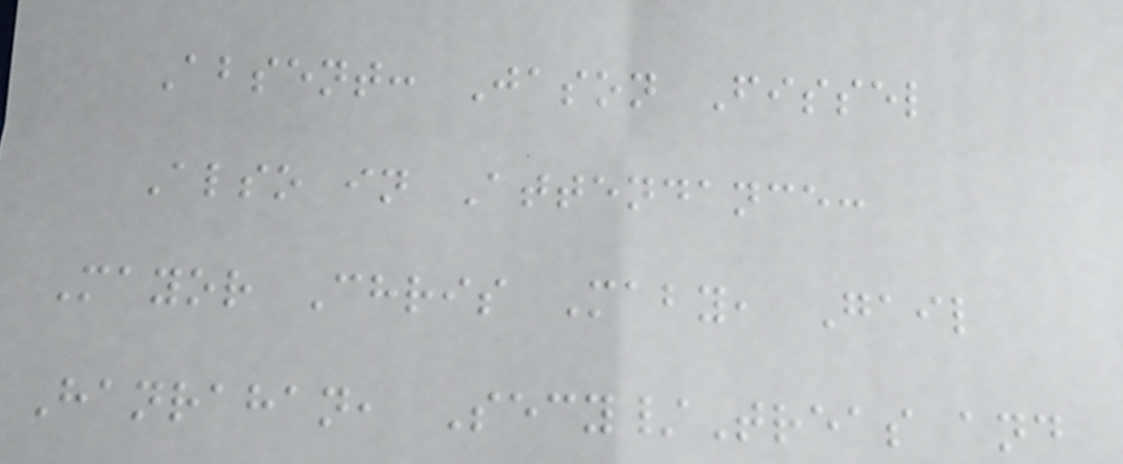Absent: Jason Fissel
Also in Attendance:
Mayor Chris Maby, Gail
Hanrahan, Secy/Treas and
